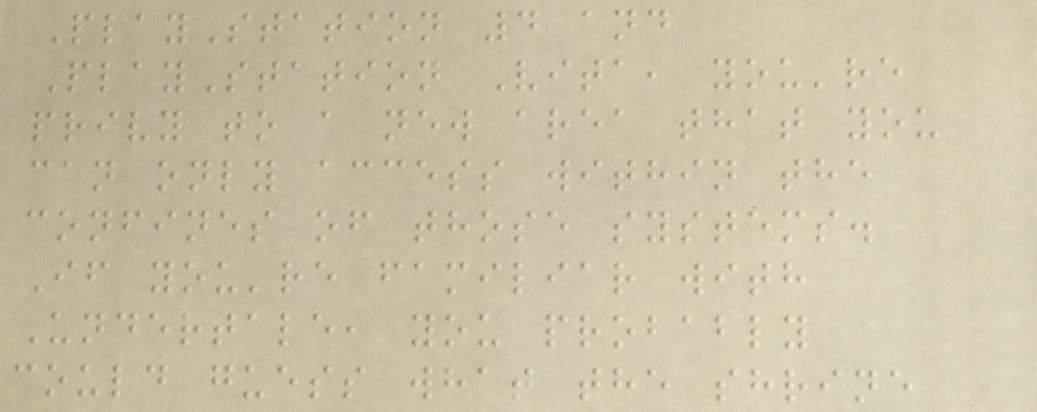PlayStation 4 and
PlayStation Vita, you're
privy to a new area that you
can only access within the
confines of those systems.
If you're familiar with
Undertale, you probably
could guess what the shrine
